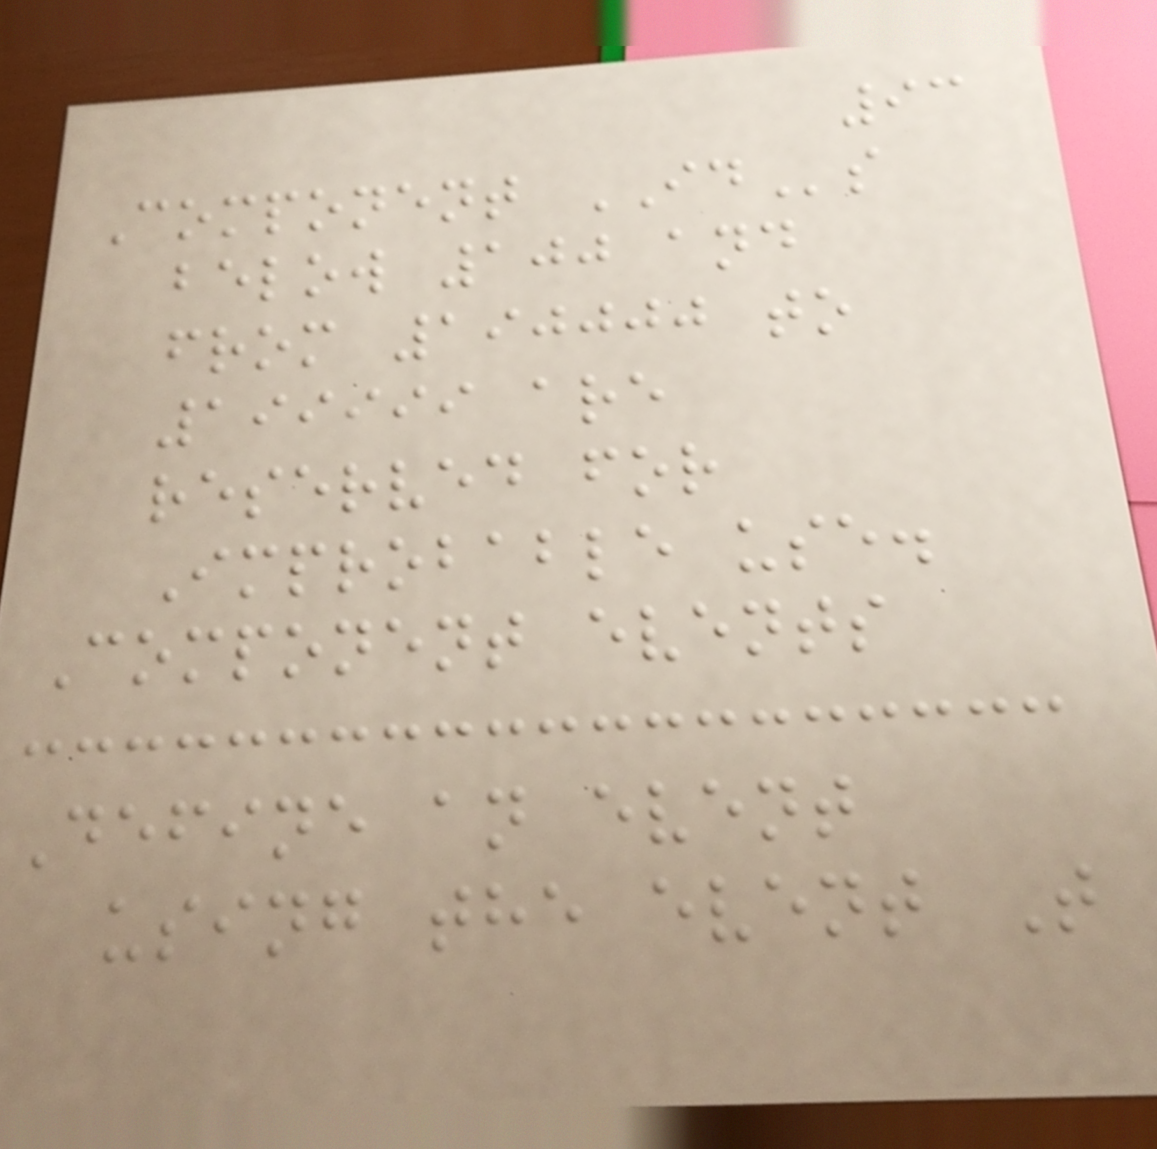93
Component IDs
below 100 and
from 190000 to
199999 are
reserved for
Improbable use.
Component events
Define an event
using the event T
